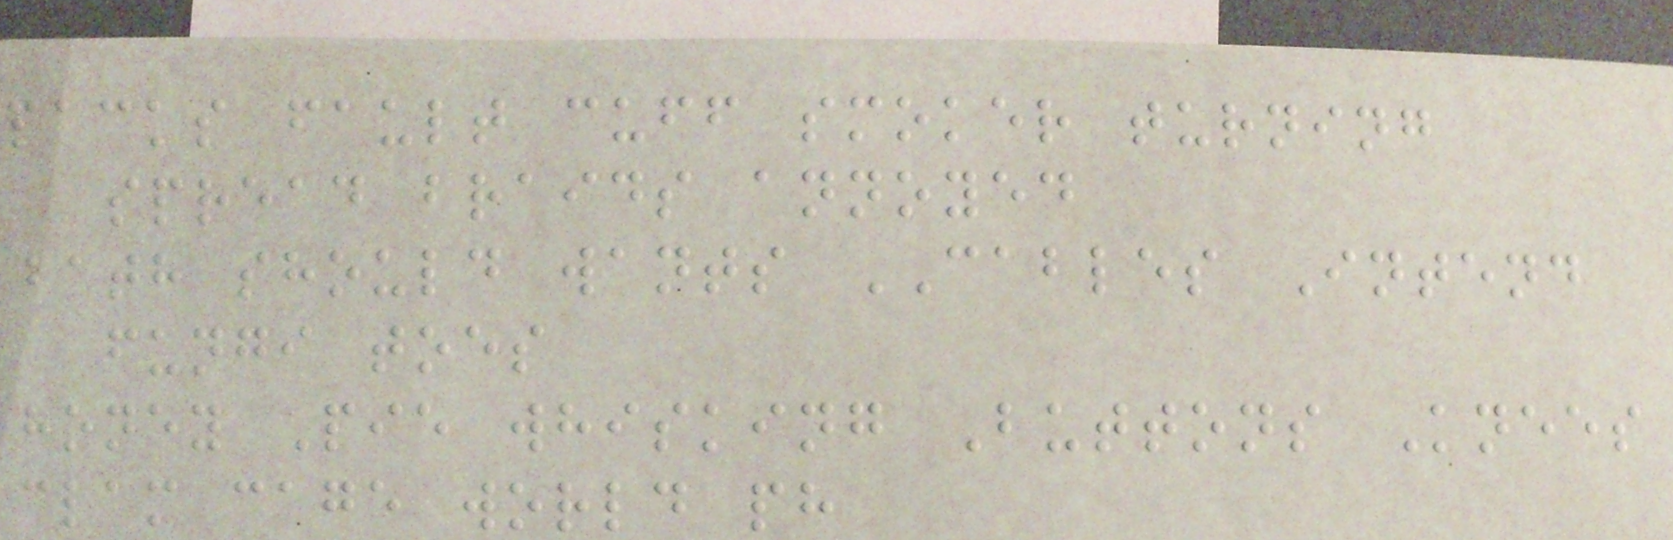packs fault cuff smoker turning
spread braids annoyed
bath should wants CABLES Intend
fungi toes
honey Pie whisking Buttons Knees
clam cage world ph
